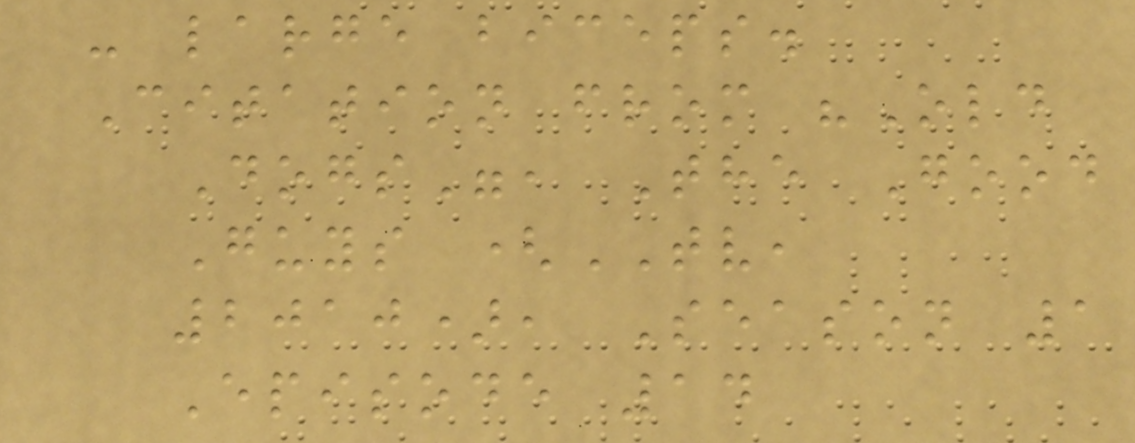- large biceps.
Citation from "Old
Dogs", The Good
Guys (TV,
2010), Season 1
Episode 14
